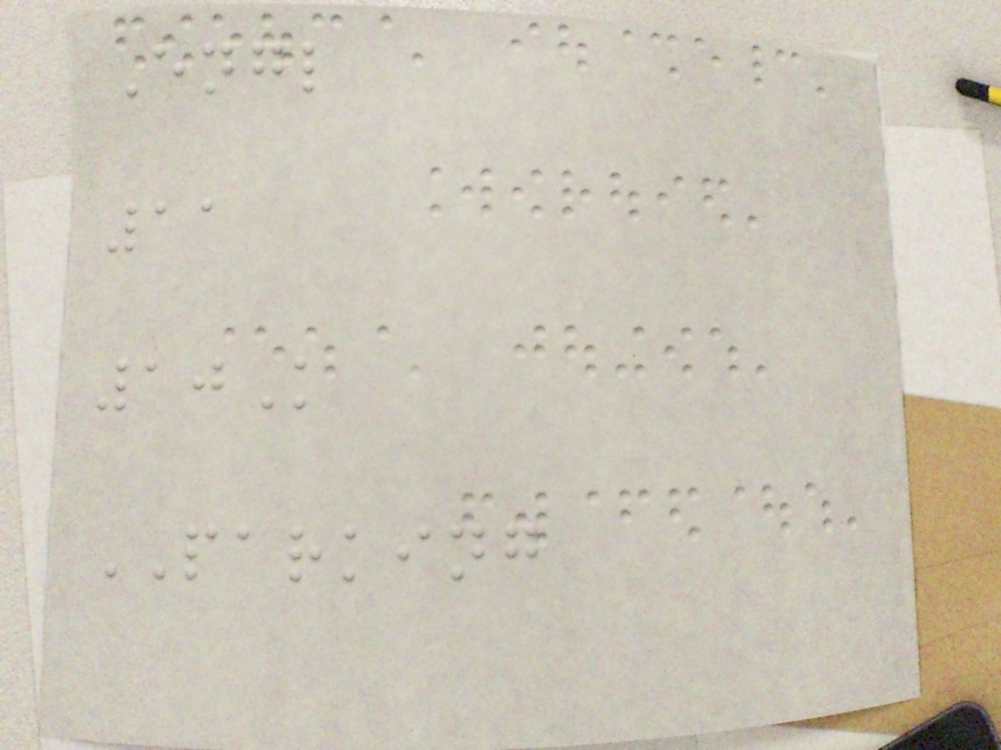Engl
11
10K
PARKING
